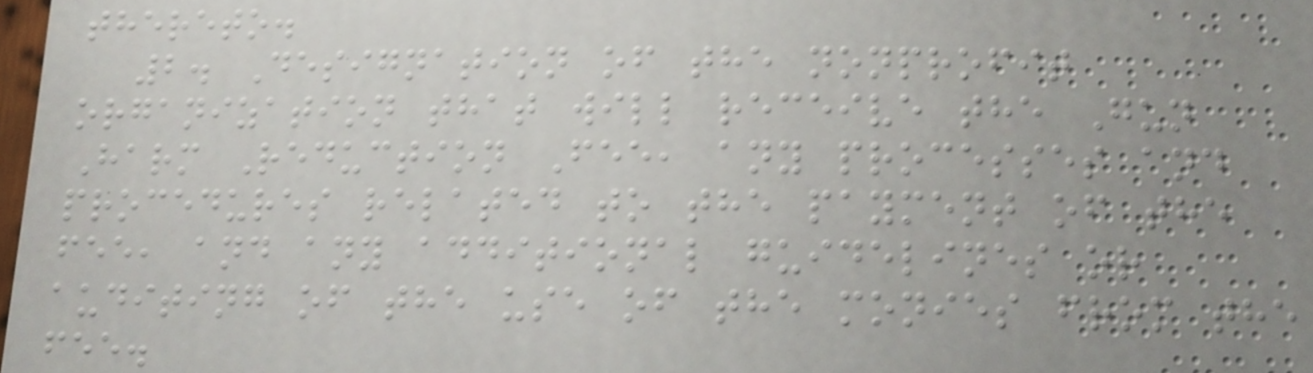thereto.
2. Designation of the nonprofit
organization that will receive the Gun
Harm Reduction Fee, any processes and
procedures related to the payment of the
fee, and any additional guidelines or
auditing of the use of the monies from the
fee.
